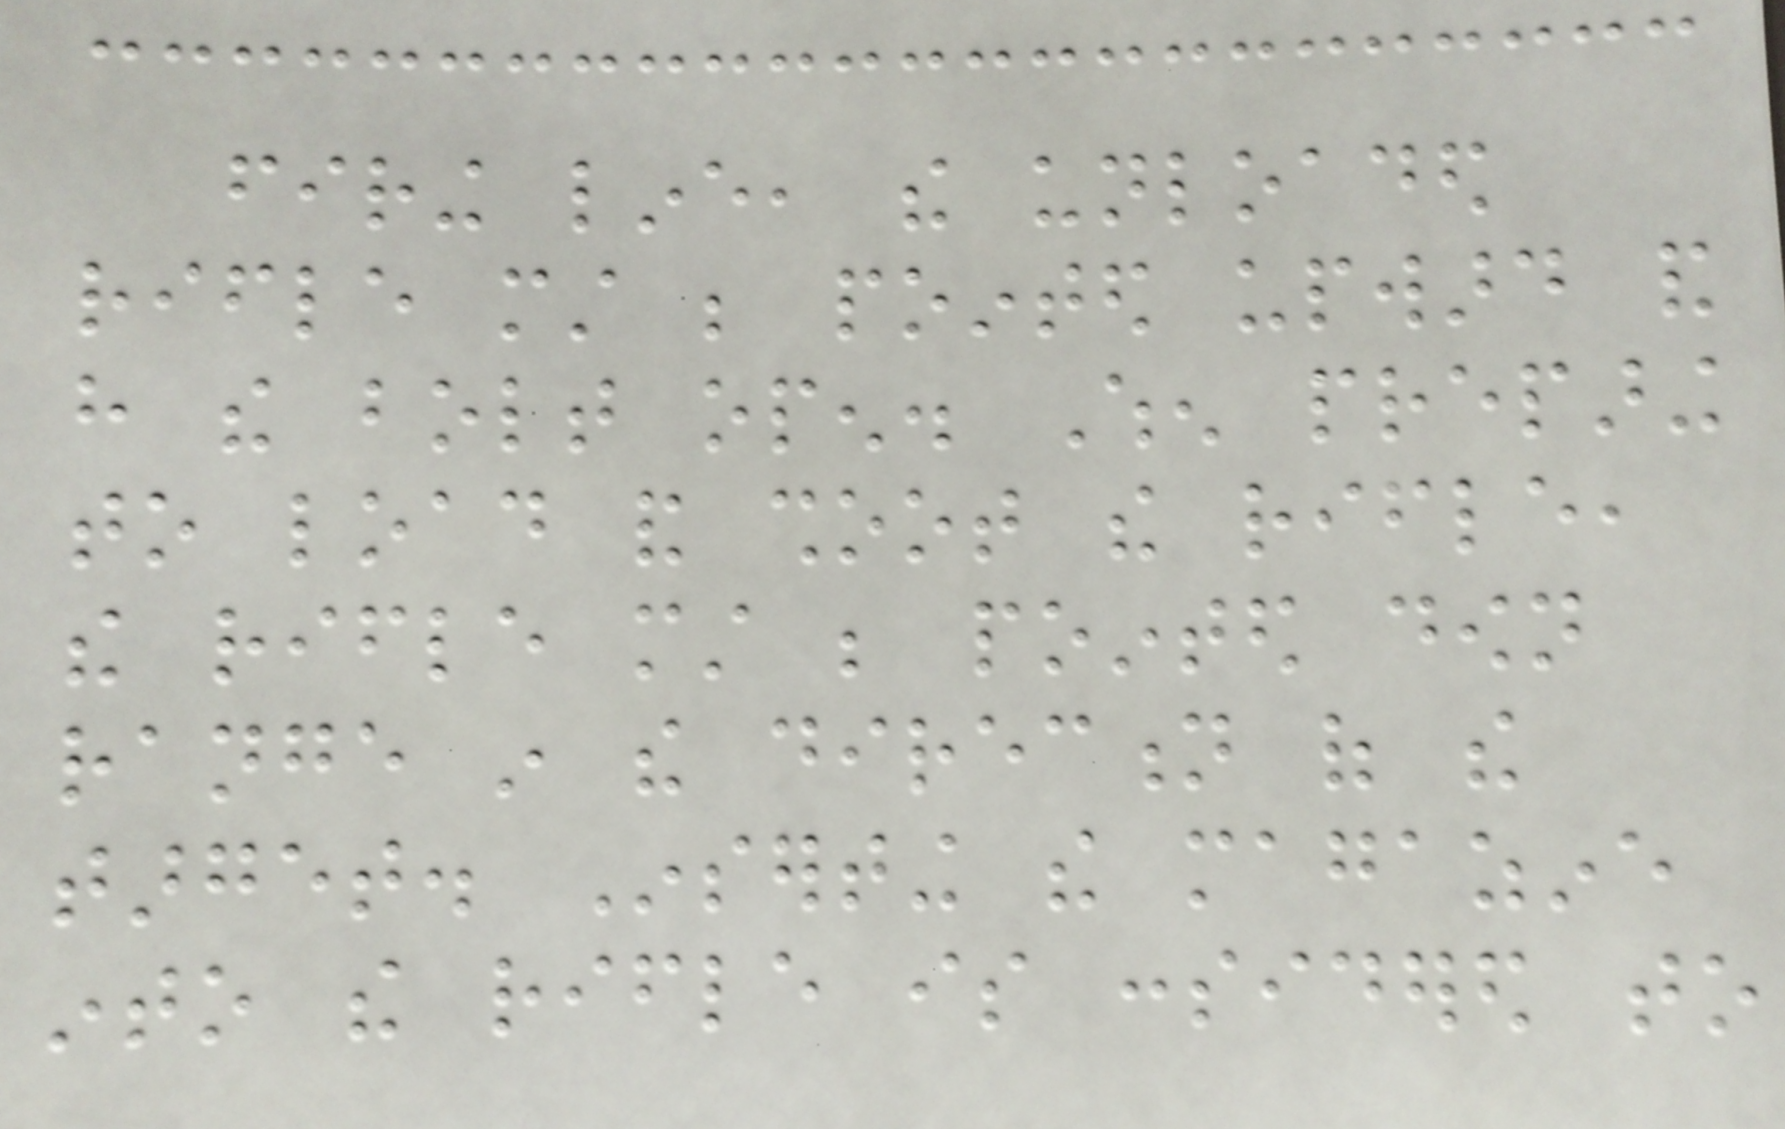firing line, the unloaded
rifle must be pointed upward and
have the bolt open. When preparing
to load and shoot the rifle,
the rifle must be pointed down
range in the direction of the
target. Inserting the magazine
into the rifle is considered to
